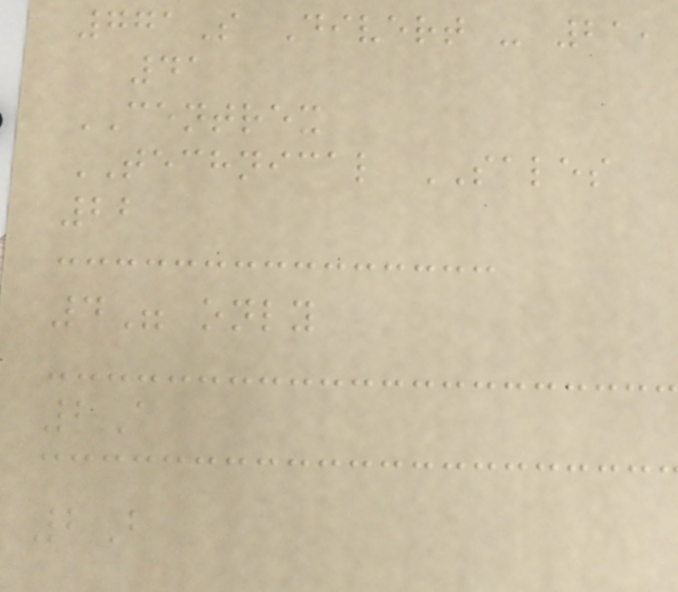771S Divert - 21,
41
CENTREX
TECHNICAL SALES
22
4" only
2A
2B
